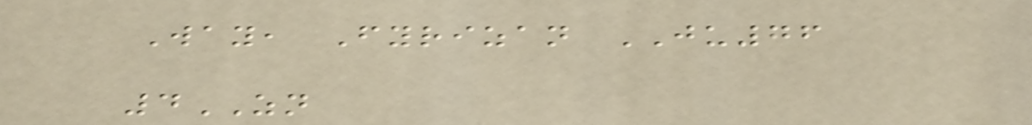Way, Fyrizan JU76
4ZN
